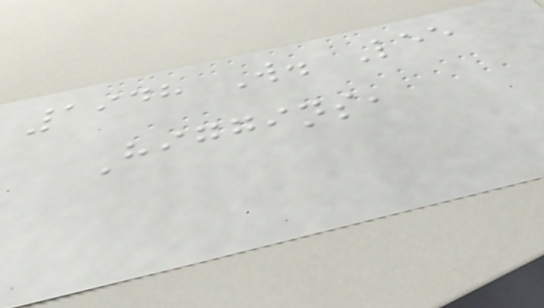1948 W. Lee
Higgins,
